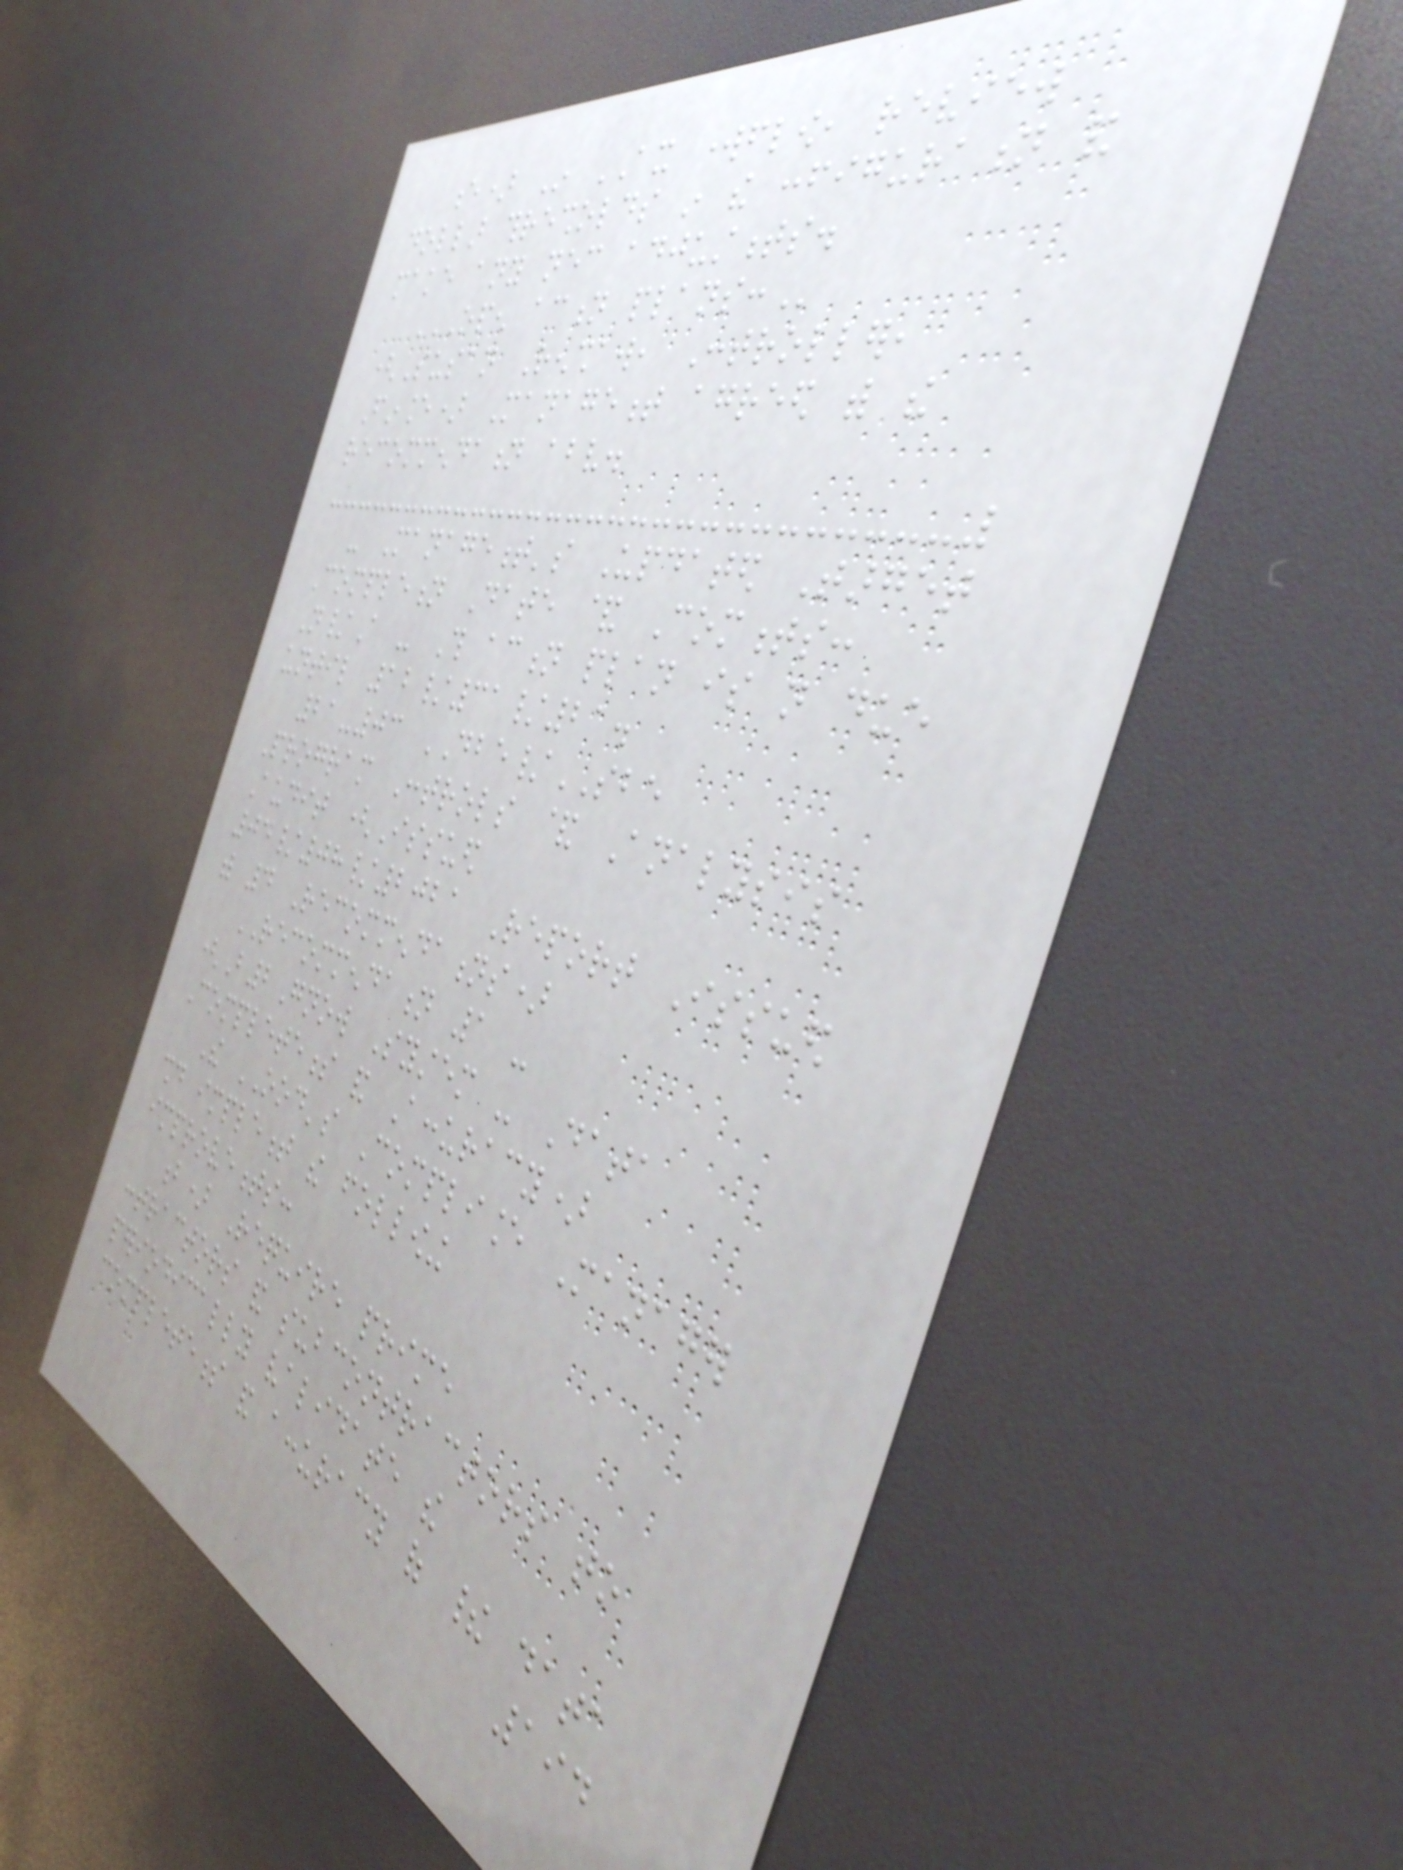e) In AX workflow, review
dollar thresholds in the configuration and
make any necessary adjustments.
OPEN ACTION PLANS:
(Susan Renshaw, Controller,
Finance) Management agreed with the
recommendation above.
- Management's Updated Target
Completion Date & Comments:
N/A - This action plan is not due
until 12/31/21.
21-03 DBE/SBE
Program Controls & Analysis
Audit (Issued
04/08/2021 Report Issued
with 4 Recommendations)
RECOMMENDATION 1 -
(B2Gnow System - Data
Completeness and Accuracy)
The OOD's Compliance Manager
should implement the following
improvements:
b) Require prime
contractors and subcontractors to
periodically validate the
completeness and accuracy of their data
194
